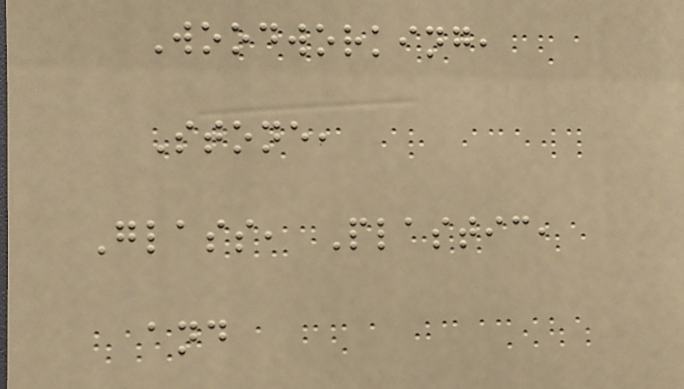Woodworking,
Stone,
Glass, Plastic,
and
